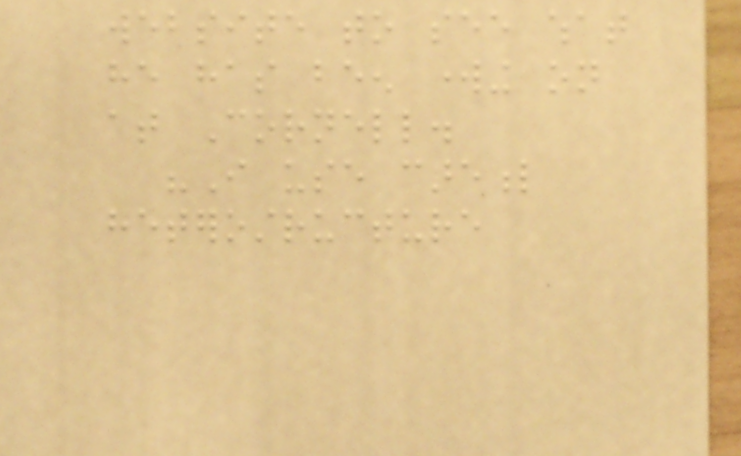website to see what
he has been working on
at Cornell.
"I use careful
heterostructure
